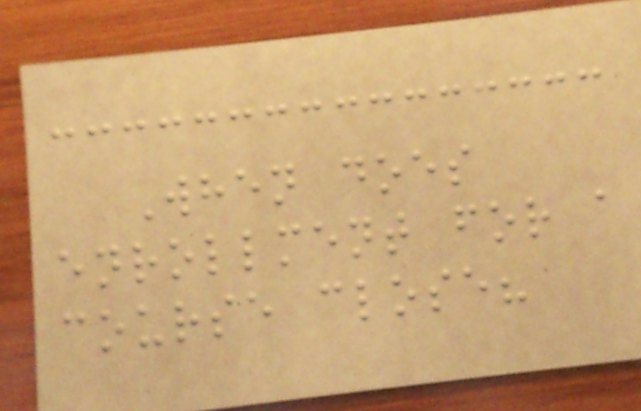When does
enrollment for a
course close?
